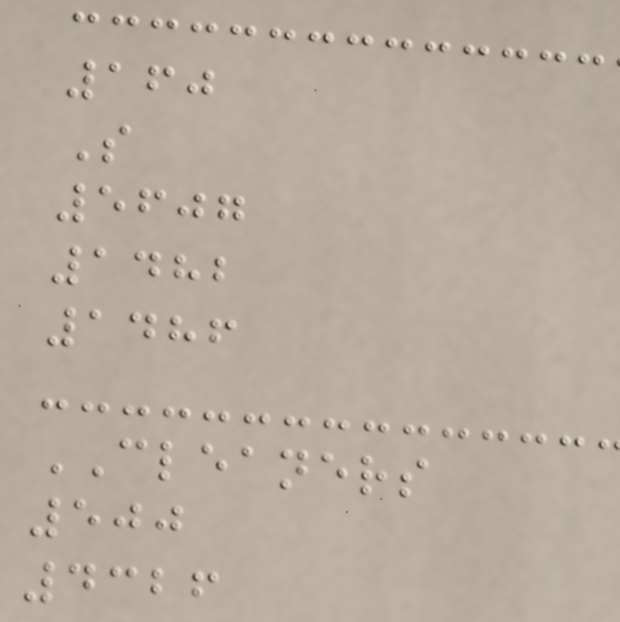160
S
5607
1482
1486
CLEANERS
500
4326
